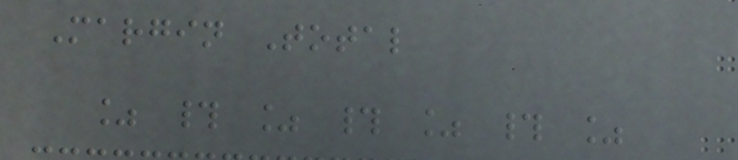Margin Total
% # % # % # %
